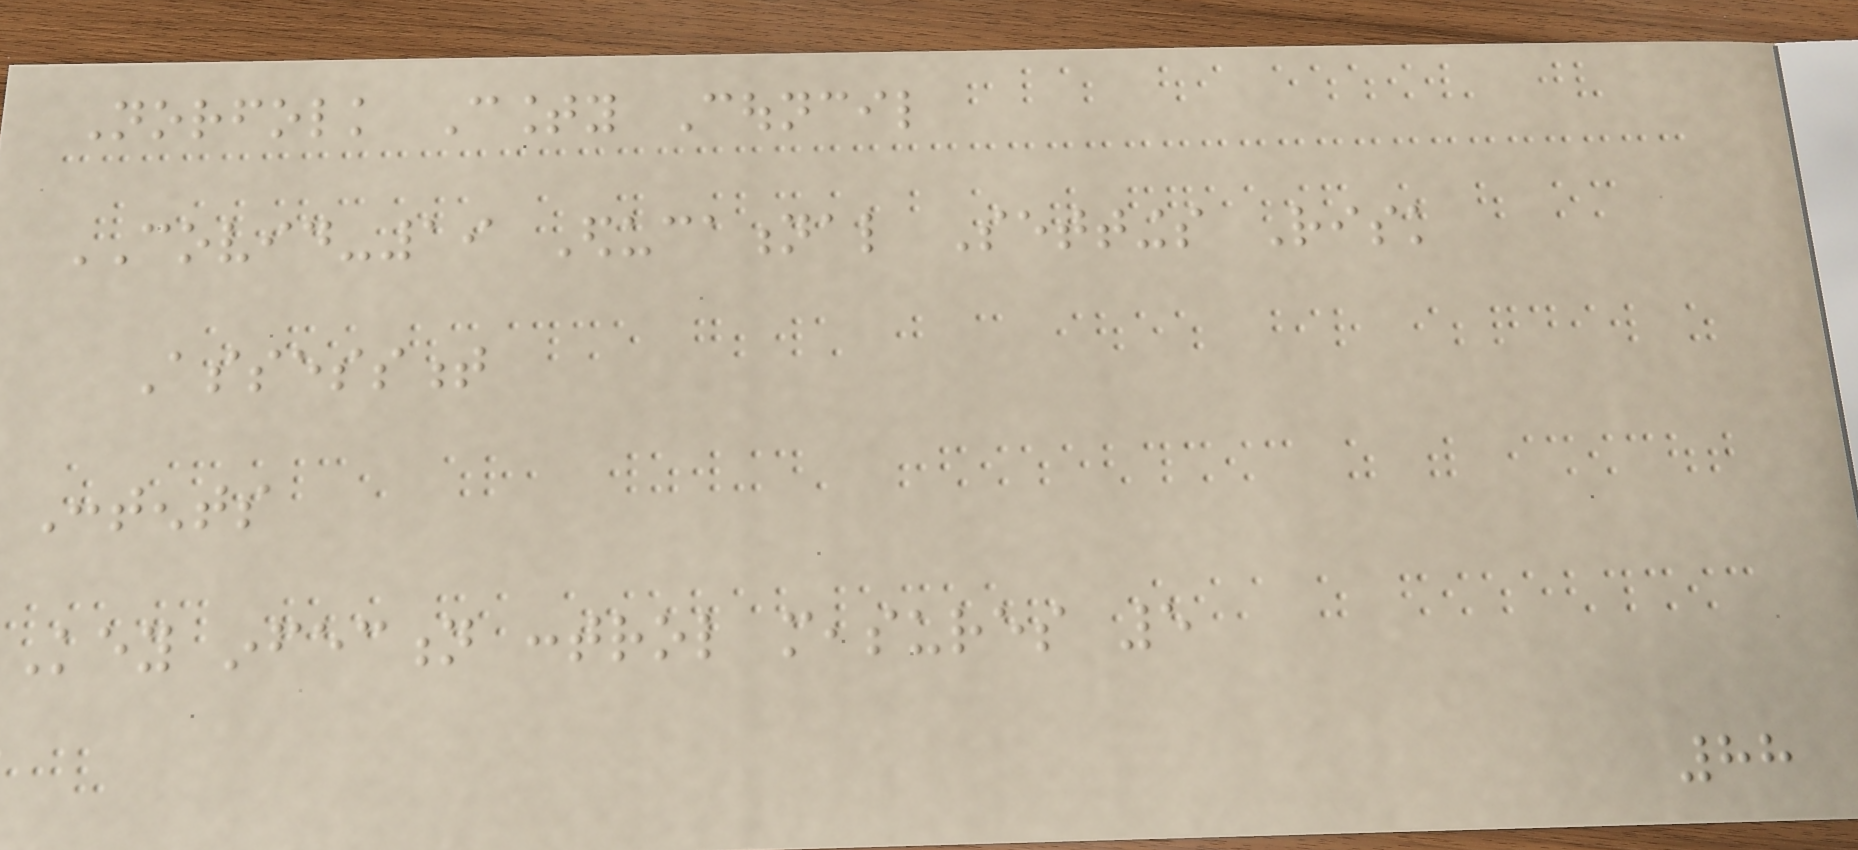Norfolk County Council
COVID-19 Educational Settings Risk
Assessment
Contents
Key infection control measures 5
88
